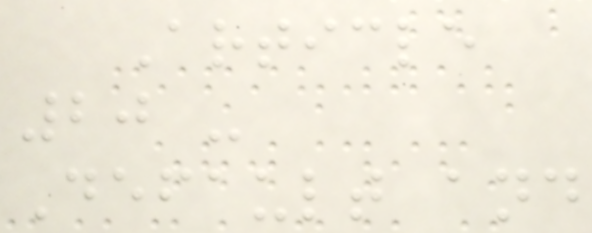Article
20 -
Default and
